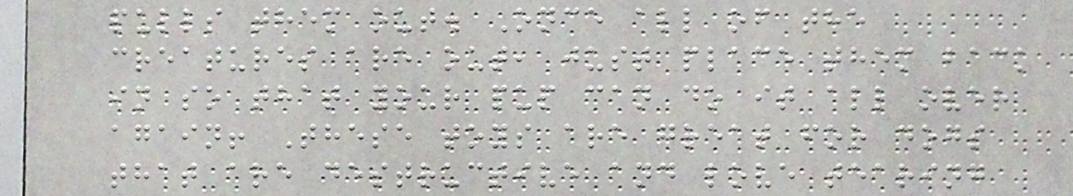pulls them out. Once all of the
creatures are out, just place them back
in so that your pup can do it all over
again! These toys are great for dogs
that are destructive and love tearing
